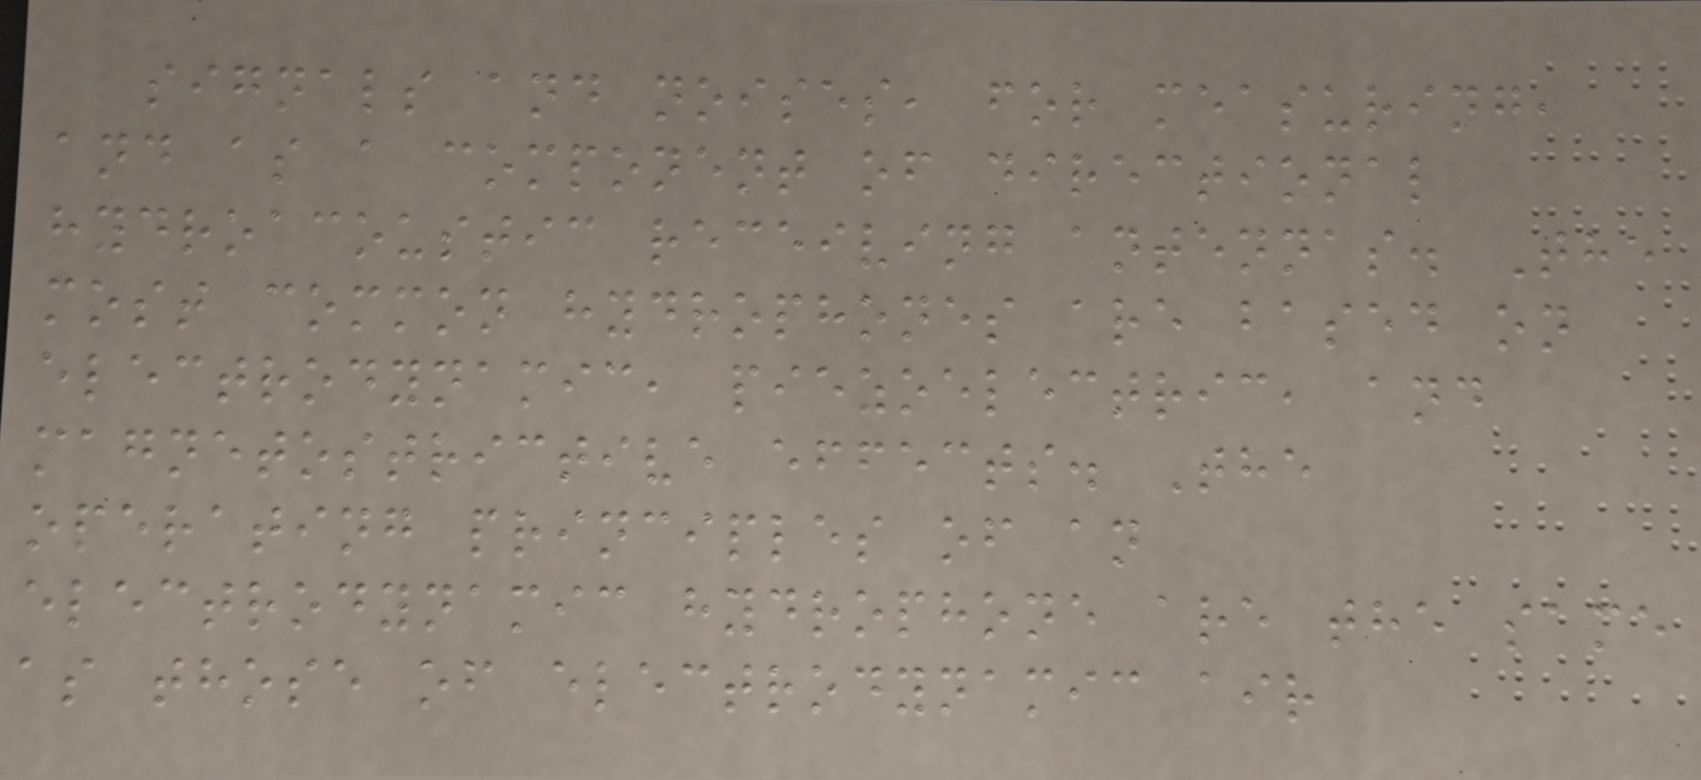signals and noises, for measuring,
and as a component of directional
hydroacoustic receiving antennas. The
most common hydrophones are based on
electrodynamic, piezoelectric, and
magnetostrictive effects. The
operating principles of an
electrodynamic hydrophone are the same
as those of electrodynamic air
